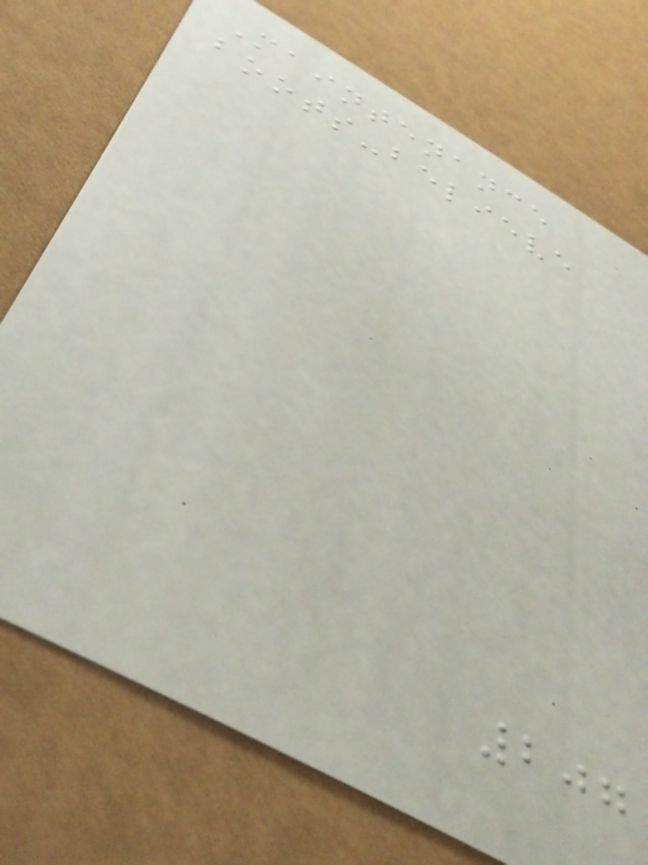Maintenance
boots-believe
207
